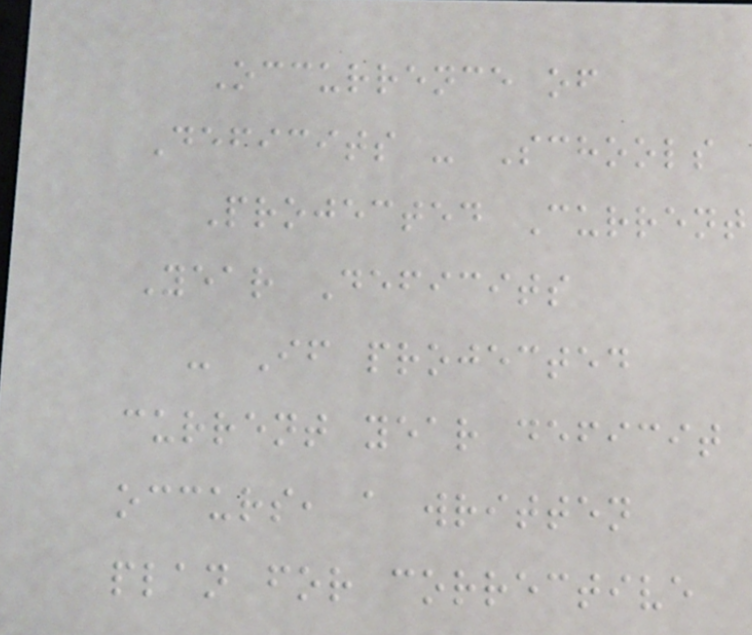Occurrence of
Deficits - Schools
Projected Current
Year Deficits
- If projected
current year deficit
occurs, a written
plan for corrective
